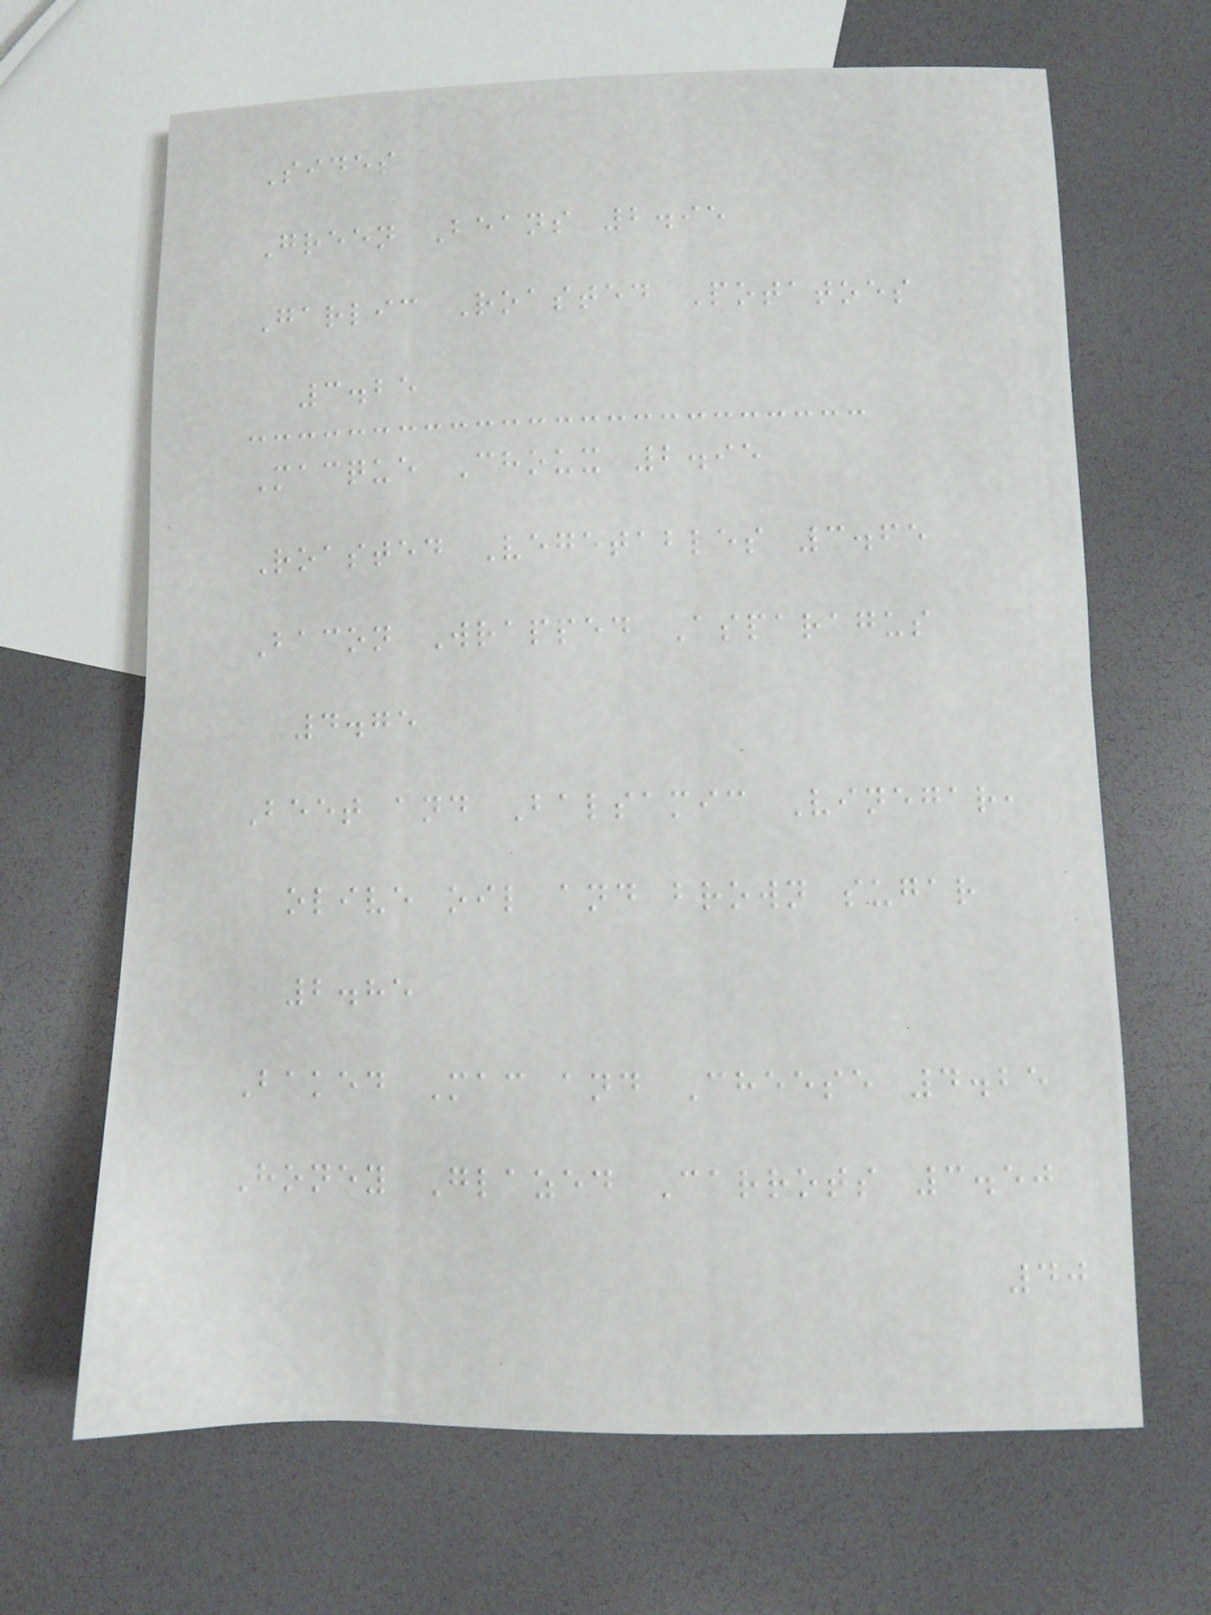Sides
Green Beans 2.95
Garlic Roasted Potatoes
3.25
Macque Choux 2.95
Roasted Vegetables 3.65
Bacon Wrapped Asparagus
4.75
Beet and Balsamic Vinegar,
olive oil and brown sugar
2.85
Baked Mac and Cheese 4.25
Honey Glazed Carrots 3.50
40
